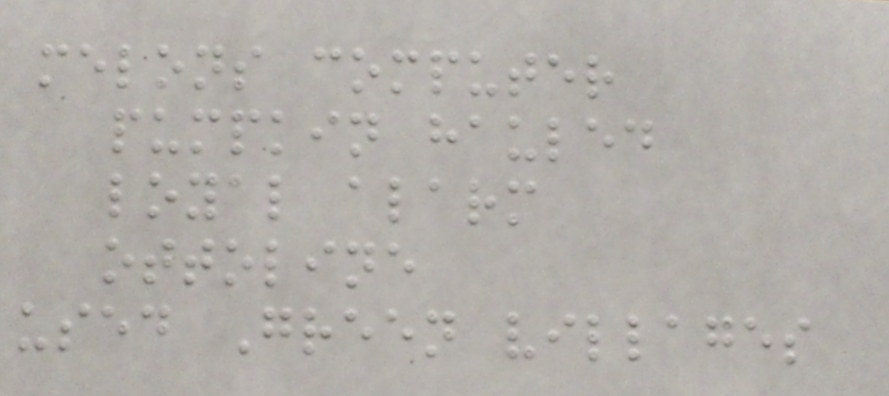melons computer
pumpkin hauled
loyal alarm
ottoline
used Green villages
